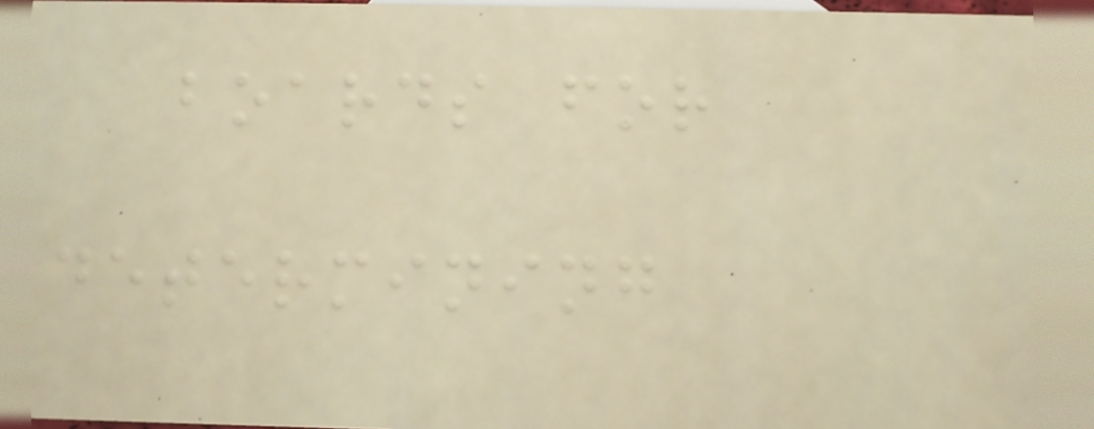boards for
determining
